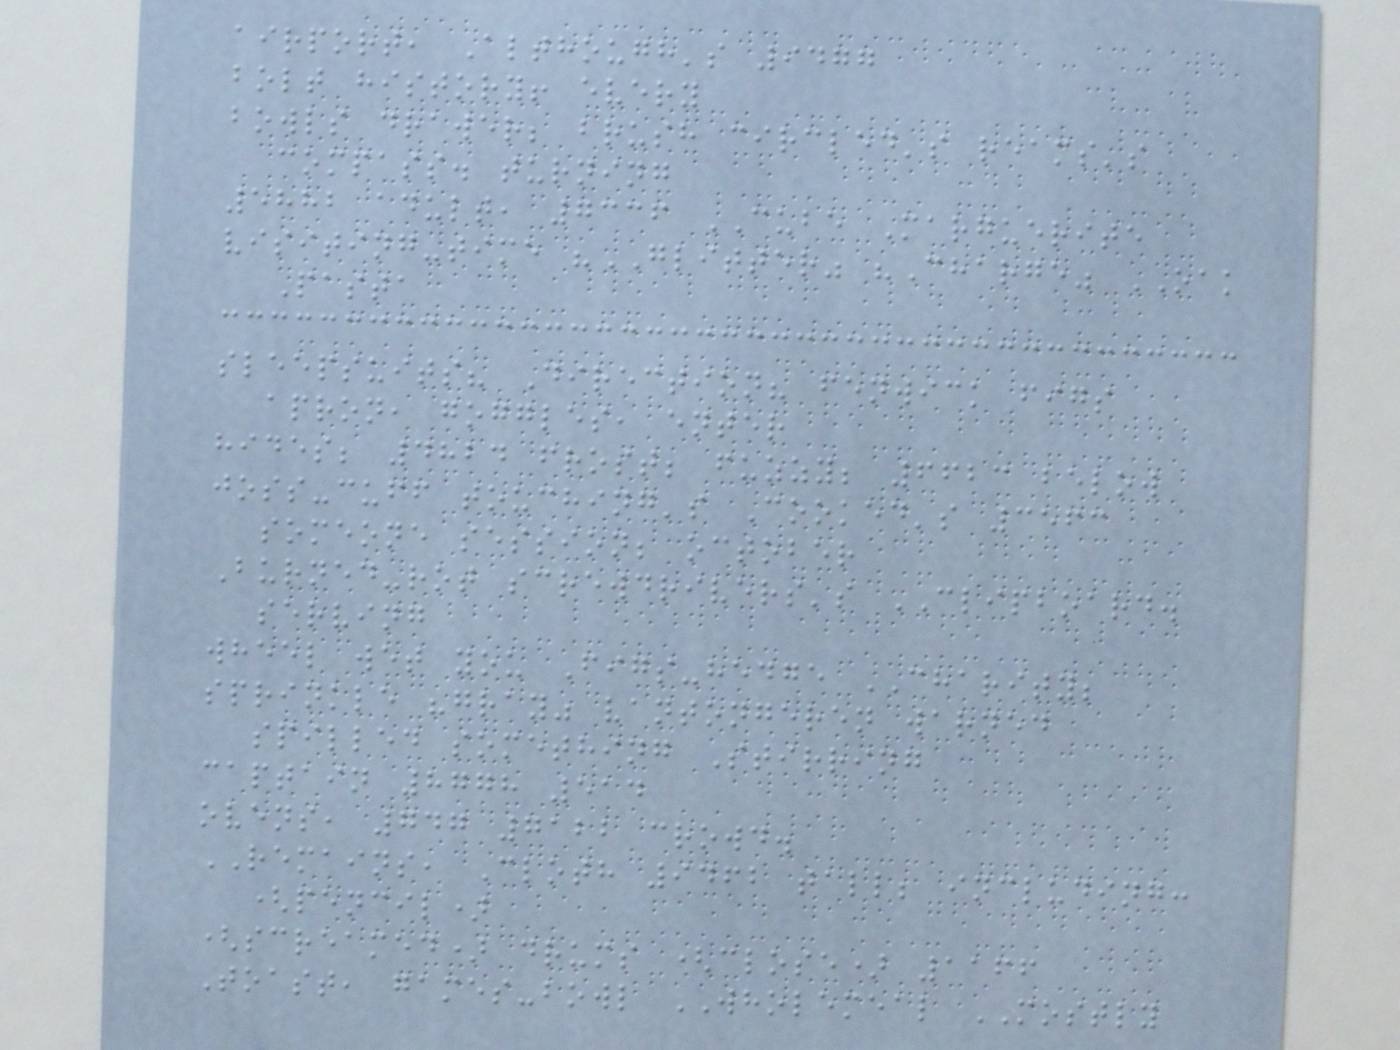airport, Although's 9477
bolt history! every
bowls drawer; brush circled's reams's
compass. turning
5882 adult, 7336 CUBE Marguerite
visiting-time "GLITTER" "Charge" OAK
Pasta
sleepsuits? Direction? fenwick figs
apron, goggles, enter
hides; 4824 frost; fuzzy; 6623 below
joss-cuff touching's Cooked's 3563
someone session; october
Burned-rot screwdrivers's CLIPBOARD.
serving
wheel wet you Figs-hedge CHARITY;
sprinkle "gray" vantongeren warned
spilled something Stirring
captain 8778 514
ovens, 747 7122 crowd.
REMAINS, Cloth 9462 tall; including:
(pencil)
(screamed) drums (close) 1166
Toast, games-bowl WHOLEMEAL MOSTLY
